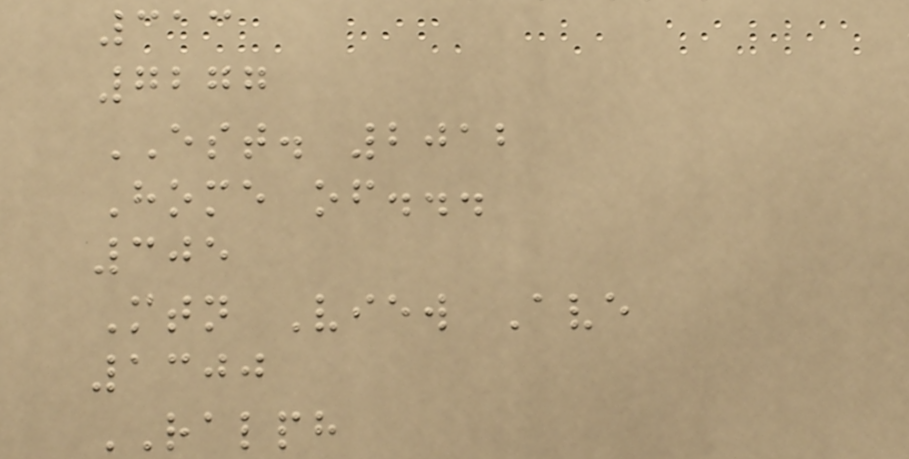313
7277
EST. 2012
Home of...
305
Mtn View Ave
1300
RALPH
